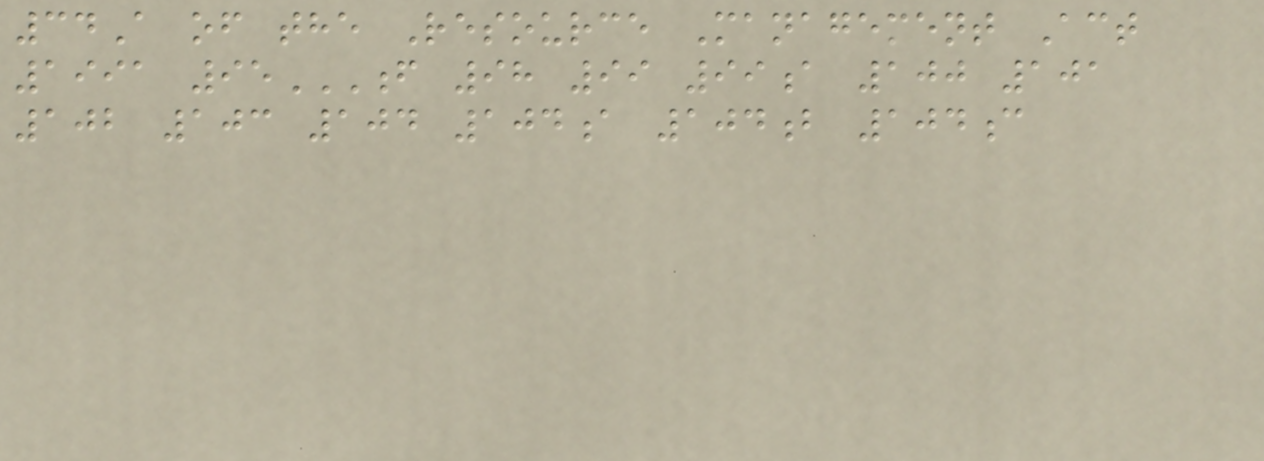34A of the Resource Management Act
1991 95F 98 99 99A 100 101
102 103 104 104A 104B 104C
